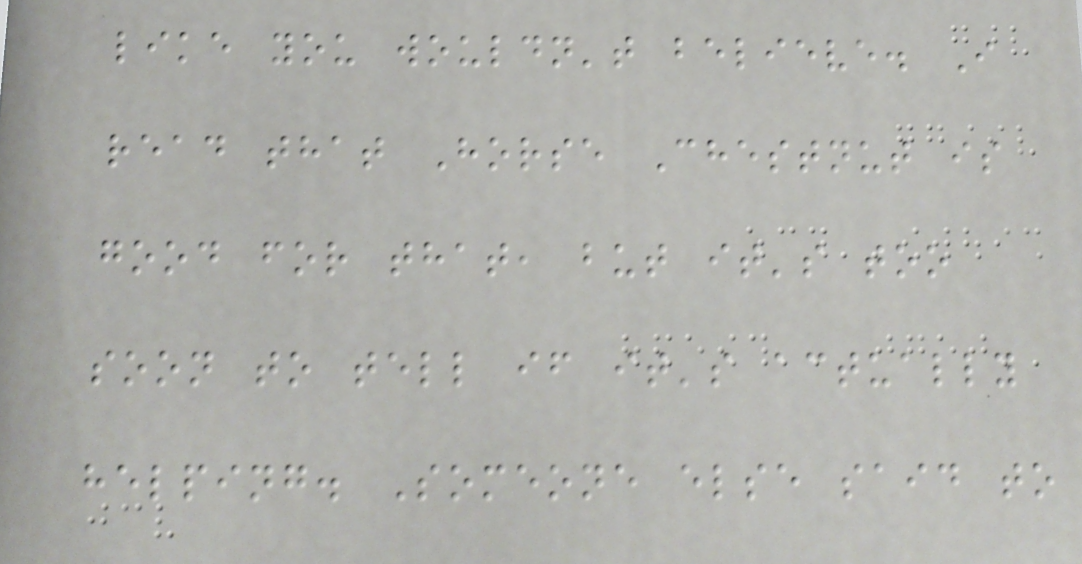like you wouldn't believe. I
read that Horse Chestnut is
good for that, but it's too
soon to tell if it's actually
helping. Someone else said to
